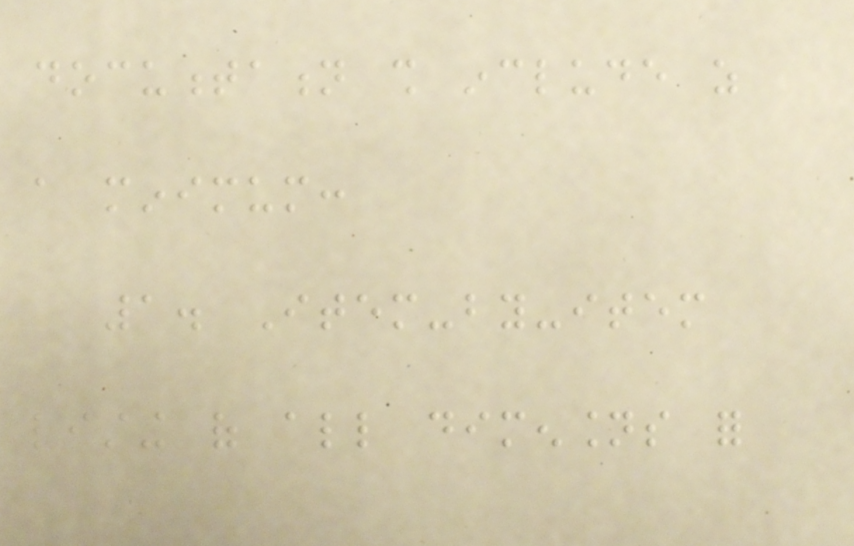documentation shall include as
a minimum:
1. Item-by-item
listing of all dimensions for
